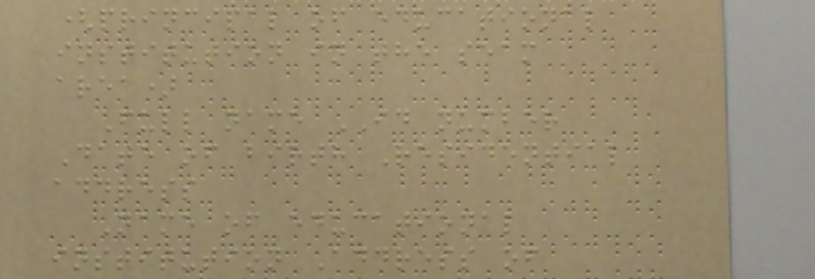(principal of educational
institution in the seam
area)
Full name ID number
Date of birth Residential
address
Name of educational
institution Address of
